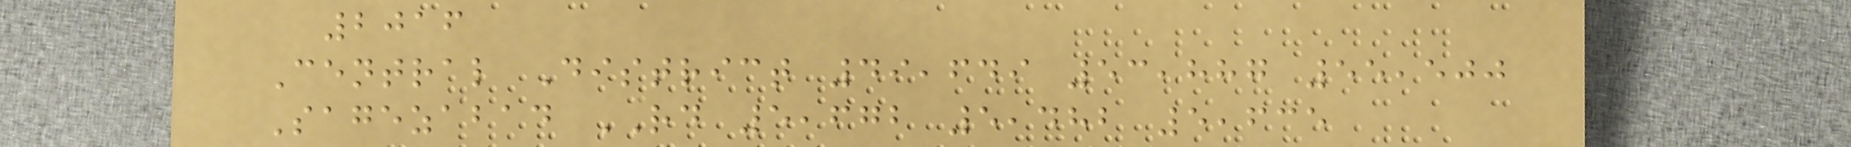2016
Central District 49,649 53,887 55,500
Sagezabad RD 5,672 5,482 5,635
